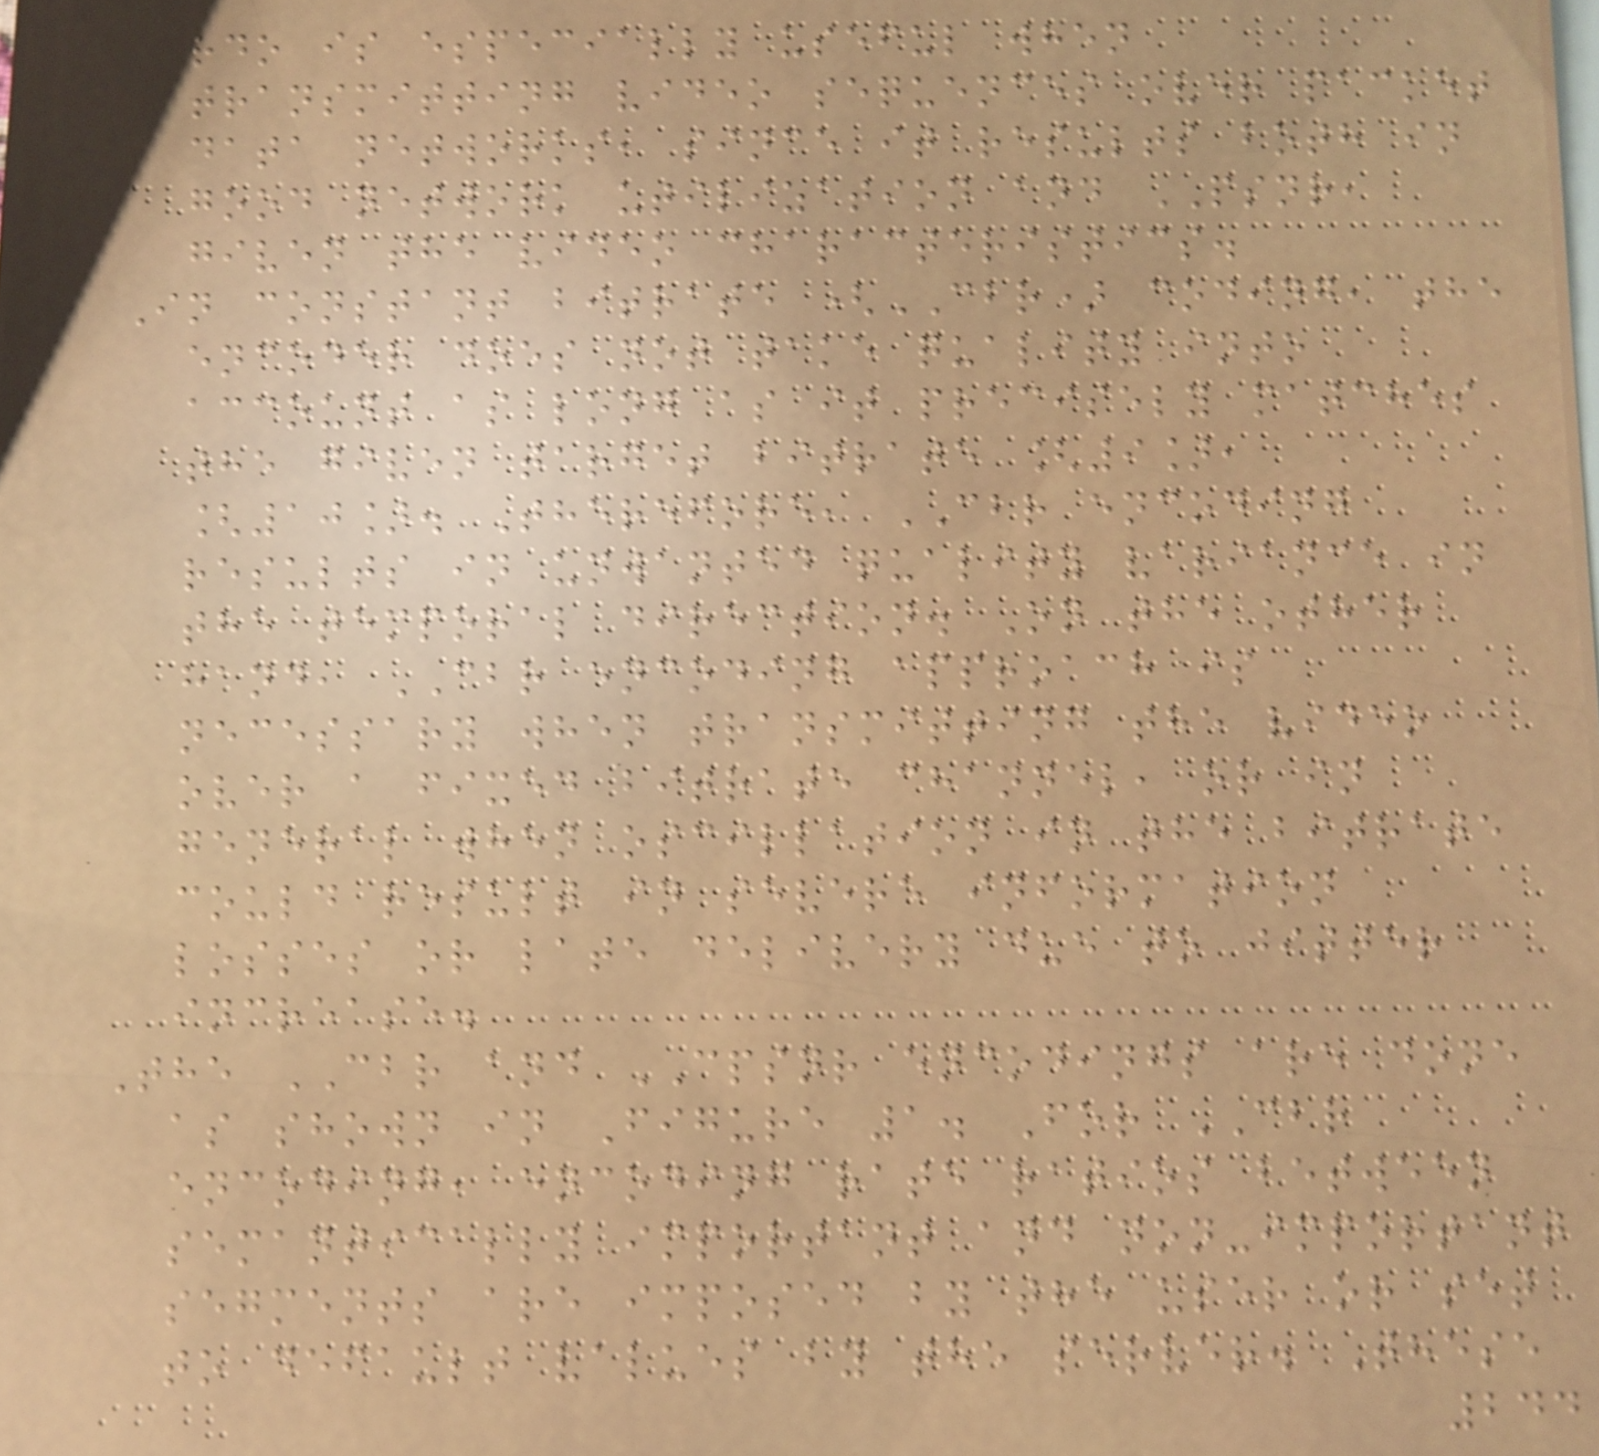RDO is especially useful when
transmitting video sequences over packet
data networks, since it results both in
good network utilization and PSNR,
given the video characteristics.
In constant bitrate (CBR) coding, the
encoder does not take quality into
account as long as it precisely matches
the given target bitrate [9],
[10]. Therefore, CBR encoding
results in unwanted quality variance in
the temporal direction. On the other
hand, CBR encoding approach is
necessary when transmitting the video
over a fixed bitrate channel, or in
general when oscillation in the bitrate
could result in severe information
losses or late delivery due to jitter
increase.
The CBR and CPSNR encodings are done
as shown in Figure 1. For CBR
encoding, encoding rate ratios between
semantically important and non-important
segments are imposed by the user or set
to default values by the server. These
244
